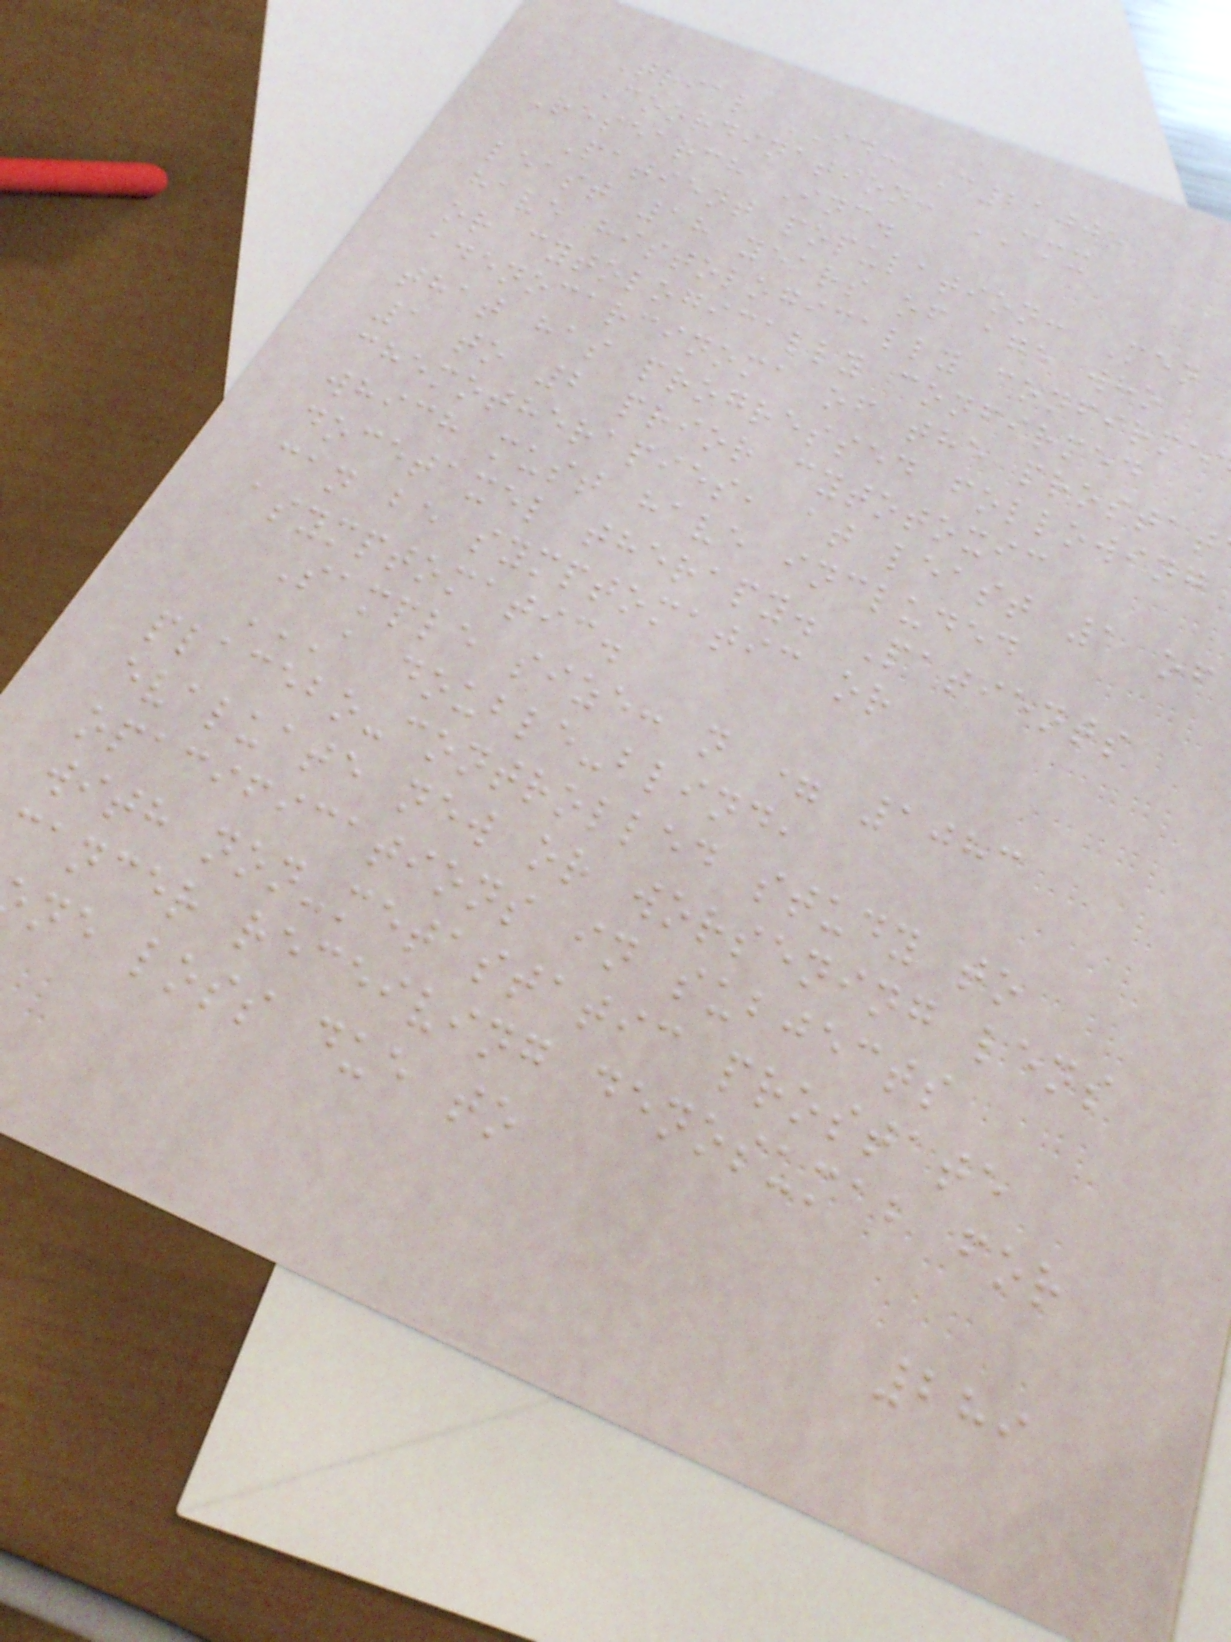Trial ID: C21005
Coordination: CMX
Research Inc.
Patient population: Men
least 18 years of age who
have histologically confirme
or cytologically confirmed
adenocarcinoma of the prostat
that has progressed following
1 to 2 prior cytotoxic
chemotherapies, at least 1 of
which must have included
docetaxel therapy. Patients
can be symptomatic or
asymptomatic.
Sample size: n = 1083
A DOUBLE-BLIND,
placebo-controlled study to
evaluate new or worsening lens
opacifications in subjects
with non-metastatic prostate
ancer receiving denosumab for
ne loss due to
289
